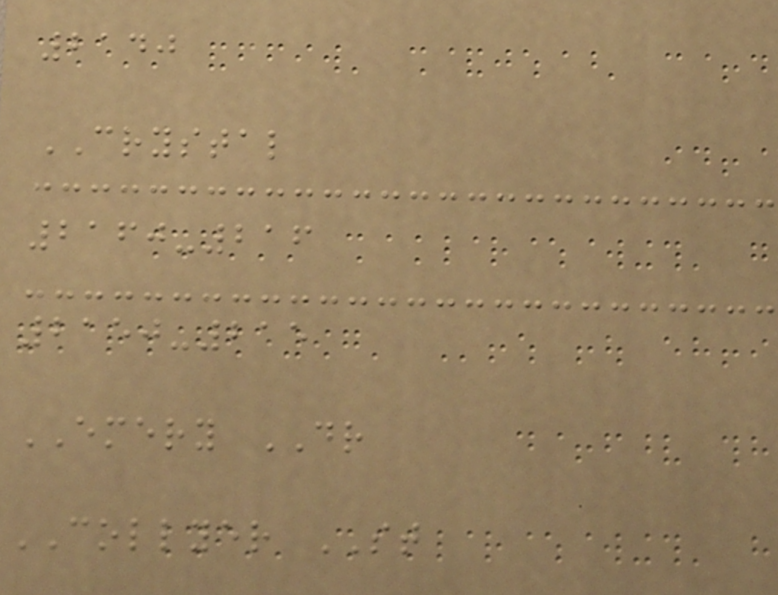2140
CRYSTAL
2160-216
2150-215
EMERY DR
COLLYER ST
